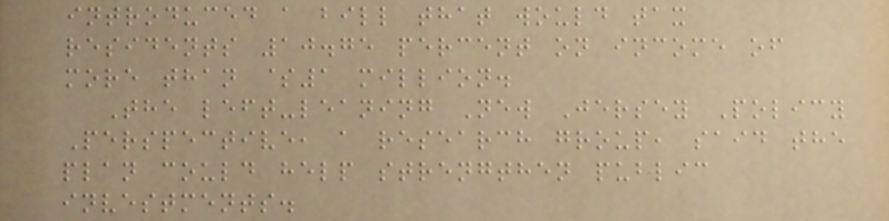introduced a bill that would tax
residents 10.75 percent on income of
more than $1 million.
The left-leaning New Jersey Policy
Perspective, a research group, said the
plan could help strengthen public
investments.
